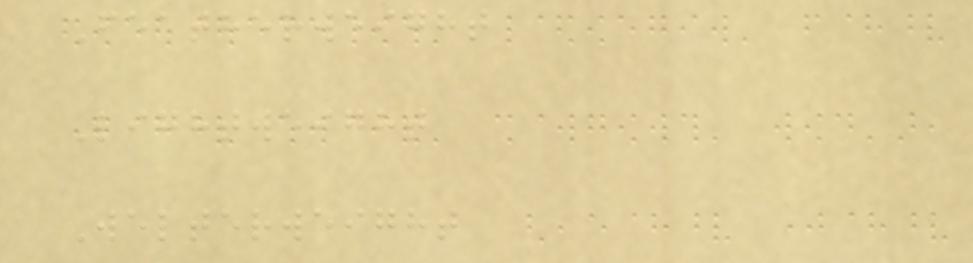Featherweight
Lightweight
Welterweight
